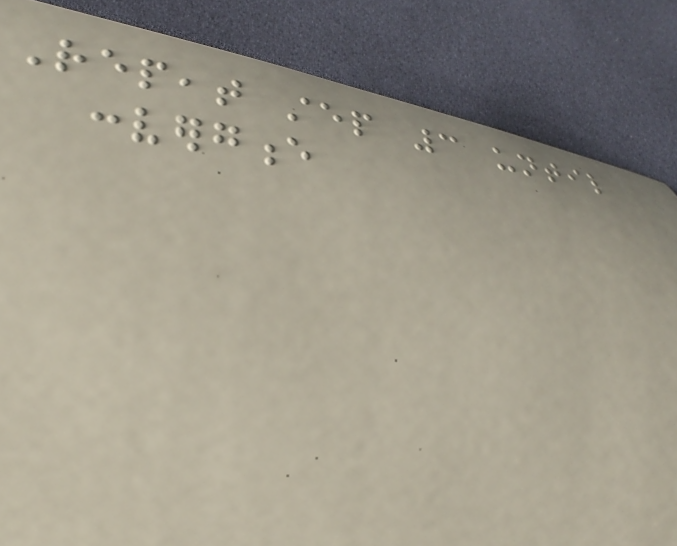Repeat step 3 until
convergence
